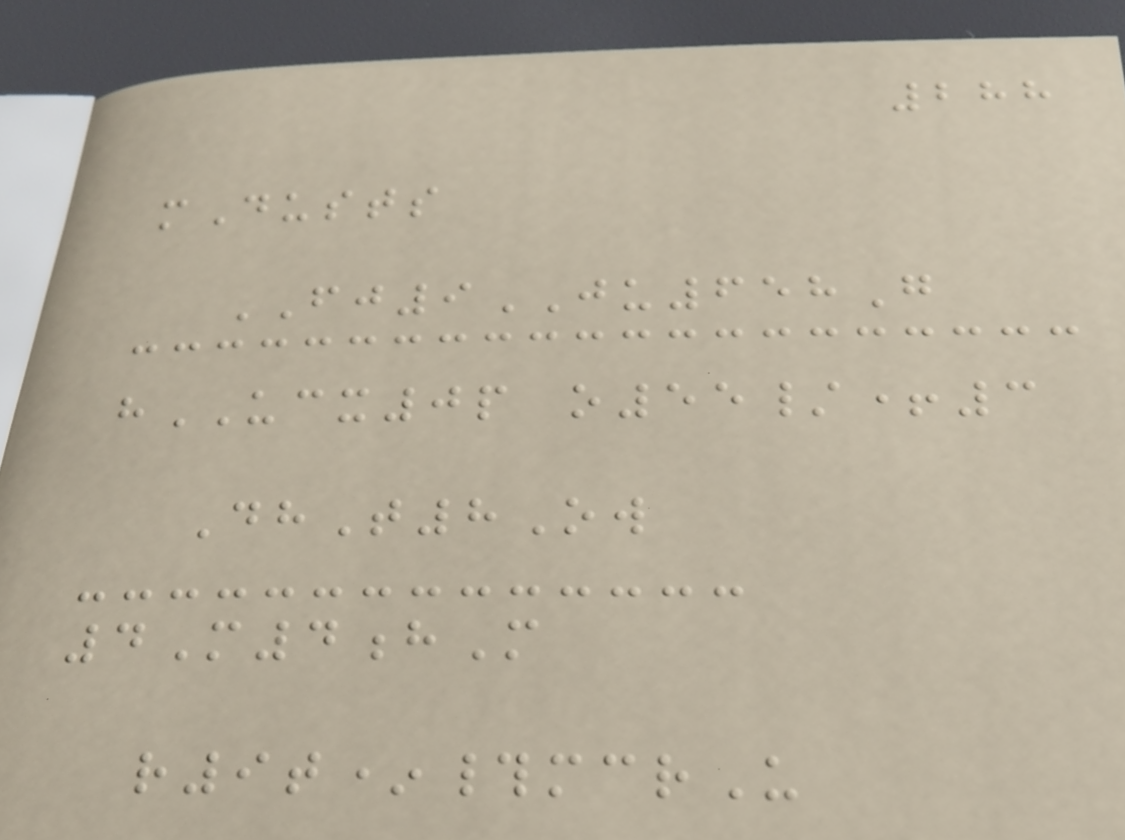288
mDusts
FJ9JU658G
hUCX0p o55/+3
DhT8Ow
4M4hM
r9t*#mcrU
